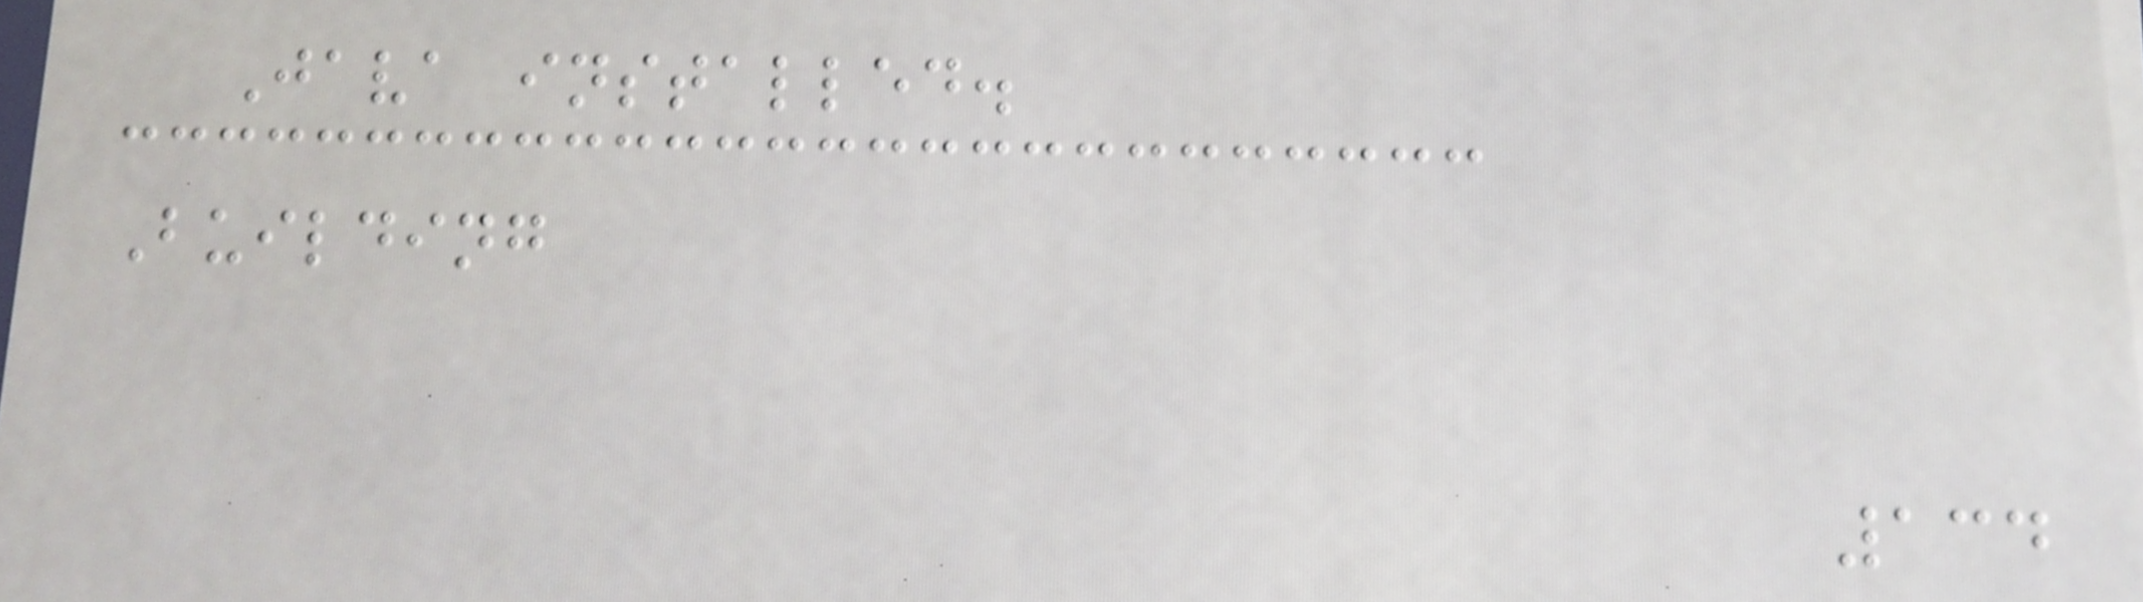Java installed.
Building
134
